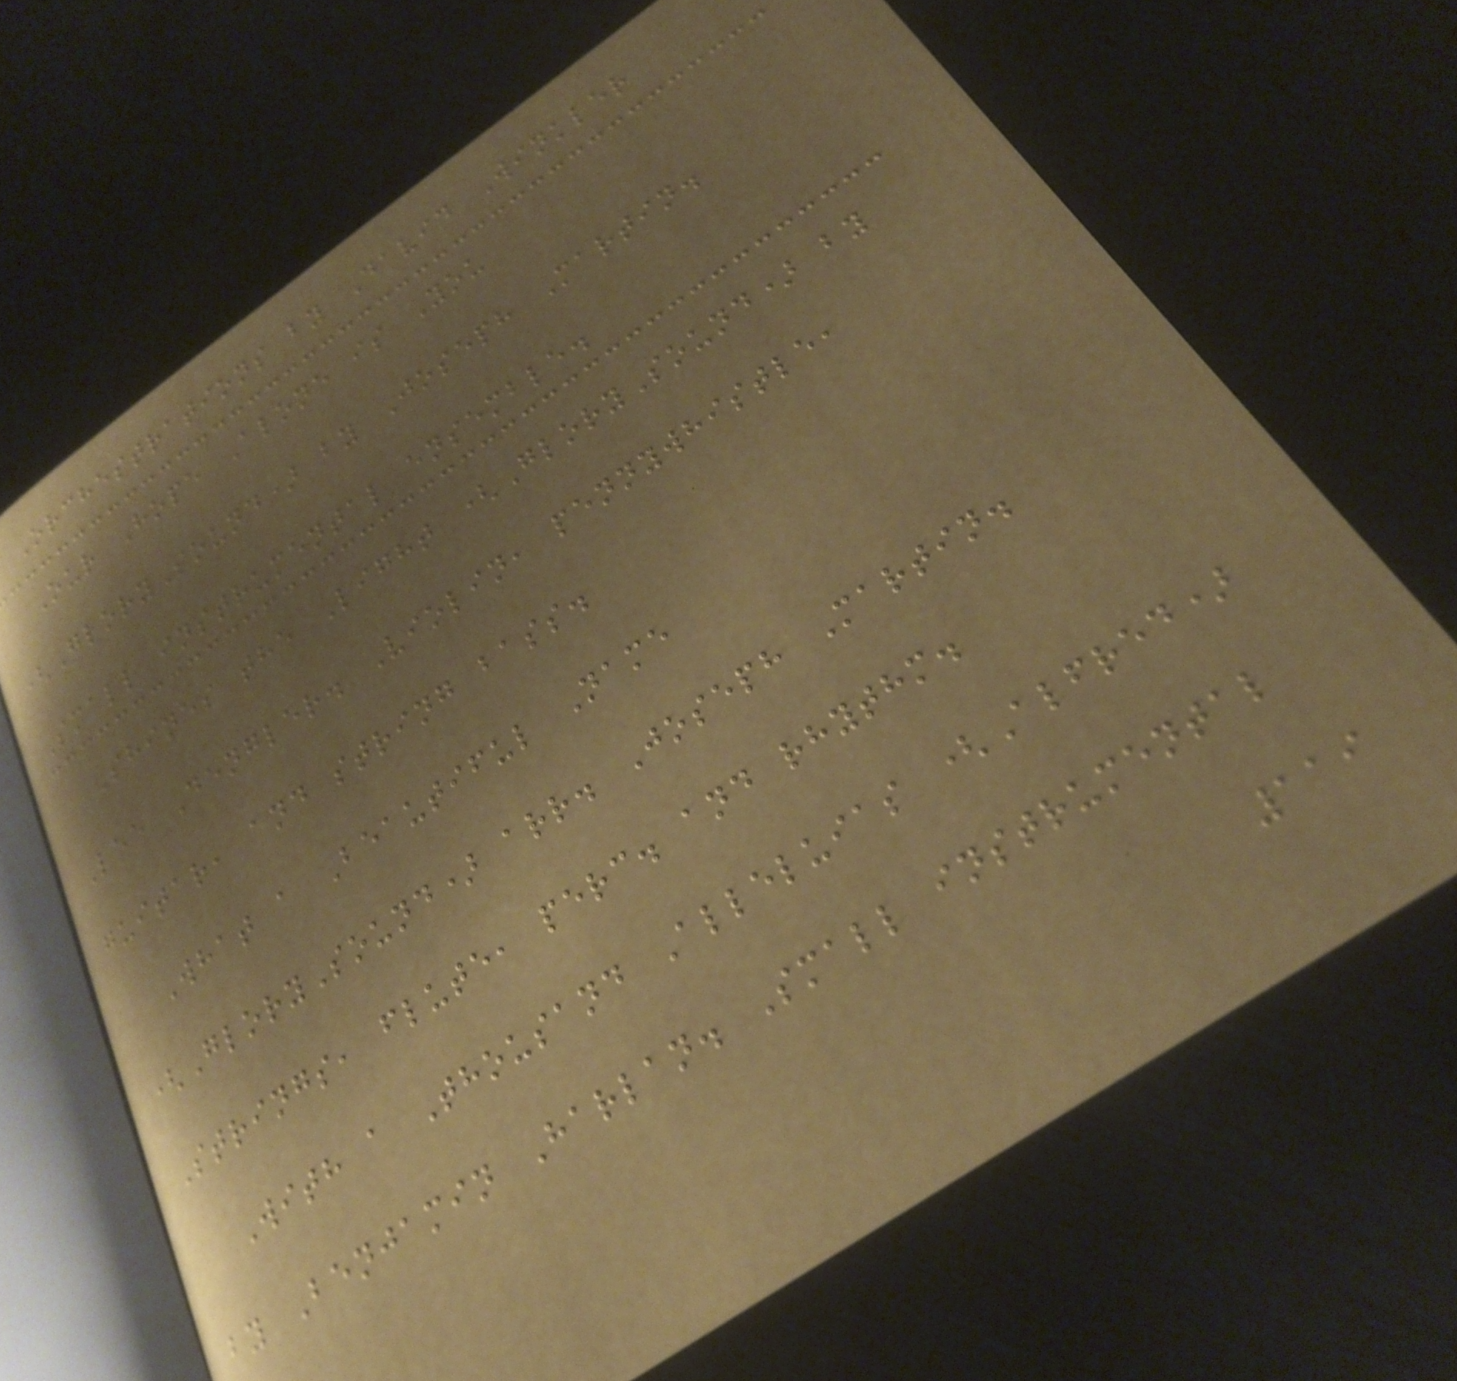Orchestrations by David Winkler
Our Hope Alone is You
(GlorySound) by Joseph Martin.
Small instrumental ensemble.
Shines the Light (GlorySound) by
Lee Dengler. Violin, pennywhistle,
guitar, and string bass.
What a Beautiful Name
(GlorySound) arr. Joseph Martin.
Strings, flute, perc. and rhythm.
With a Thousand Alleluias (Alfred)
by Benjamin Harlan. Small instrumental
119
